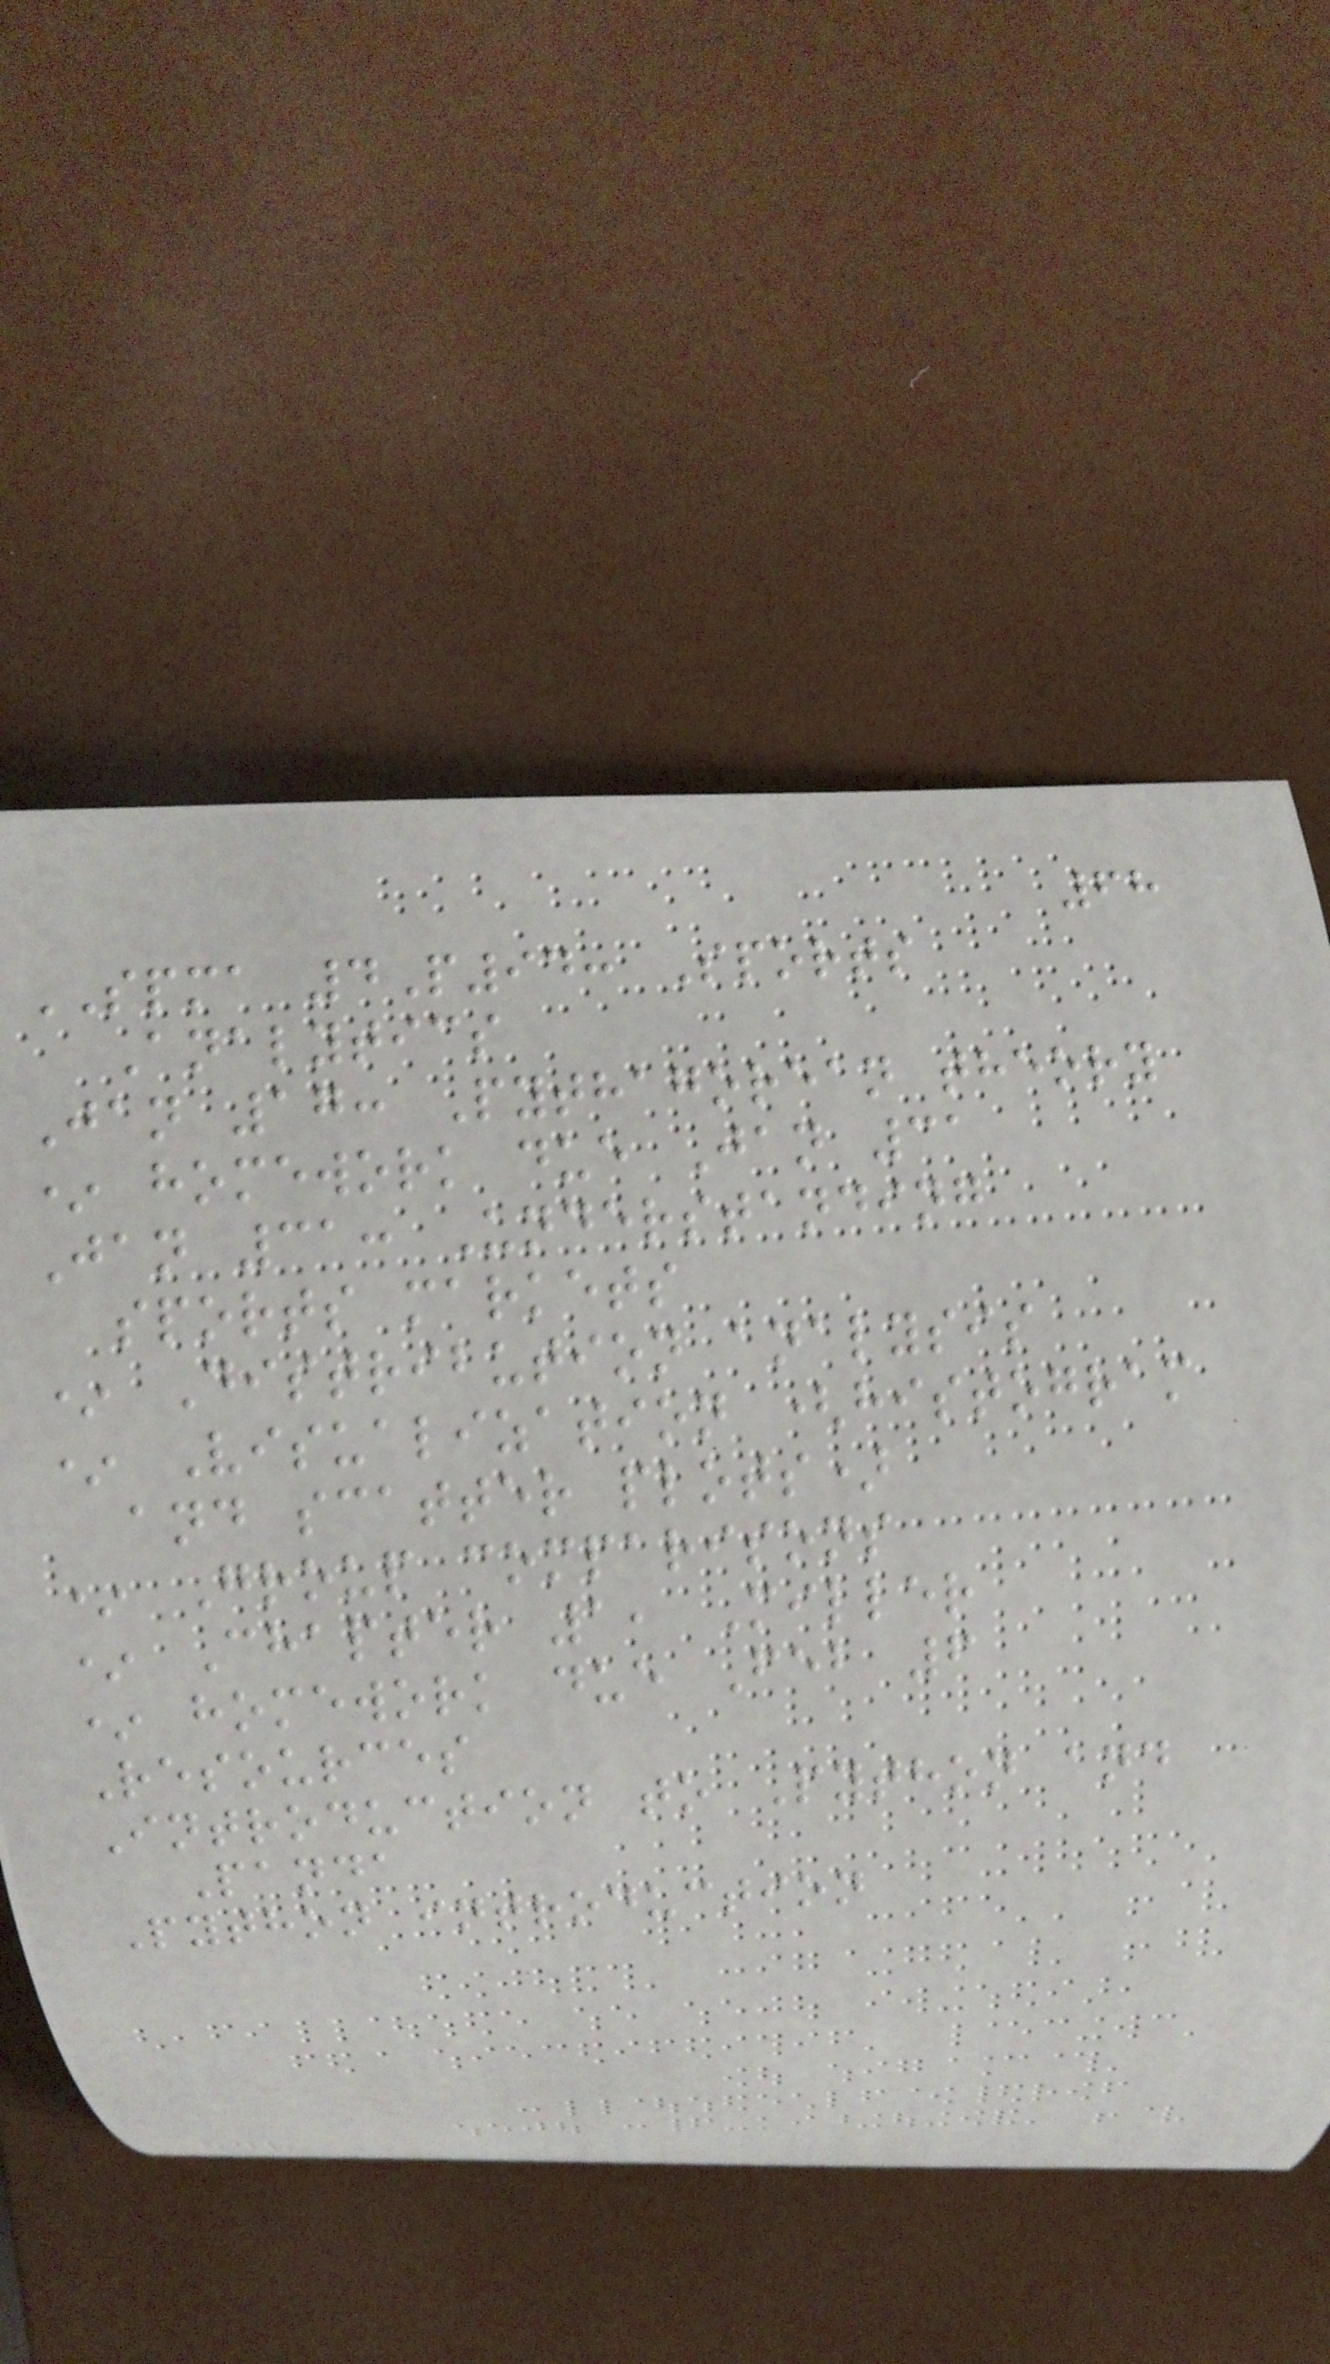68
SPMA 4P94: Sports
Analytics
Jan 17: Pythagorean theory
* homework due Jan 31
Jan 31: Understanding
sports markets
* Distribution analysis
* Visualization (histogram
and scatter plots)
* Group comparisons
* Chapter 1, Miller
* homework due Feb 6
Resources
Introduction to Python and
Panda
Python introduction
